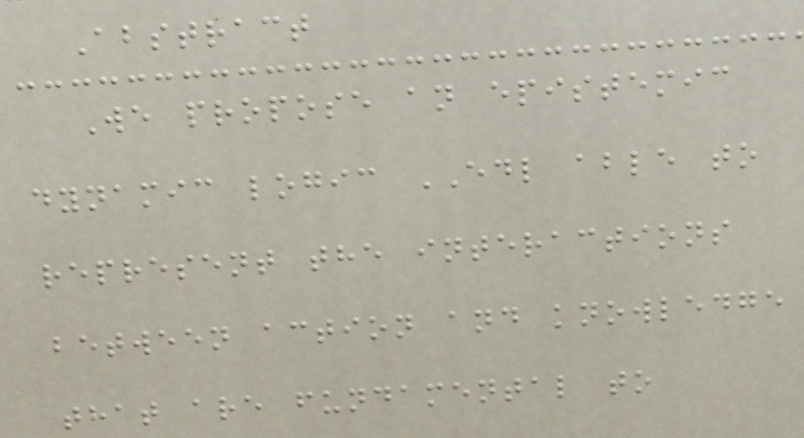Abstract
We propose an epistemic
dynamic logic EDL able to
represent the interactions
between action and knowledge
that are fundamental to
